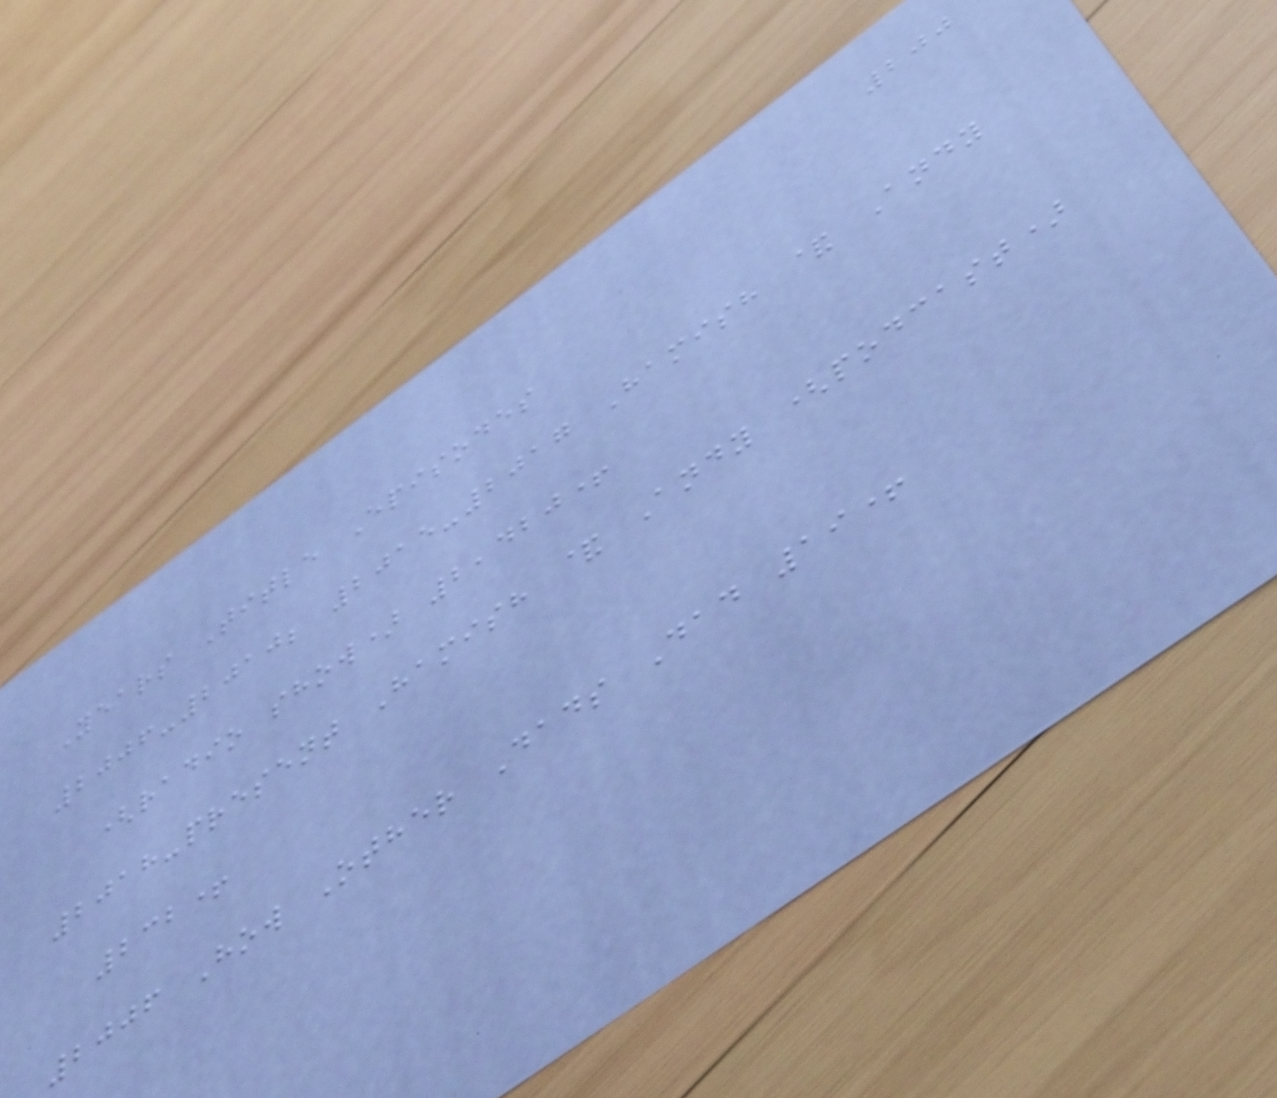200
Years Title Episodes
2006-2010; 2015-2017 Hamish & Andy
(radio show) 2,420+
2018-present Hamish & Andy (podcast)
232+
2006 How Other Dads Dad 19+
